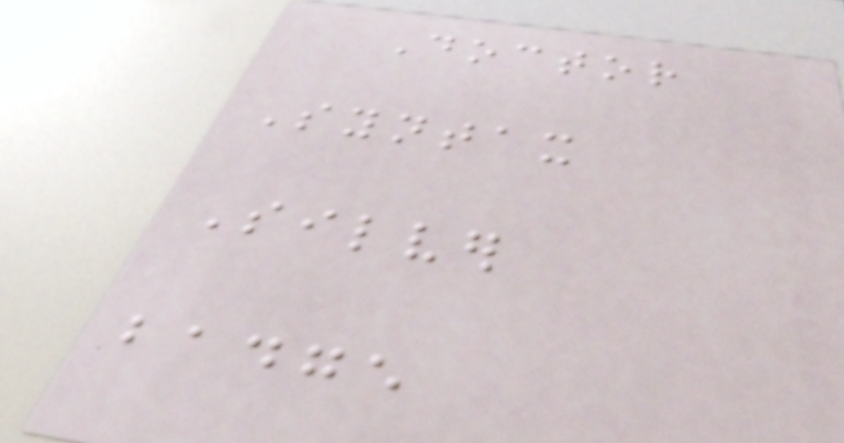Doctor
Syntax
Silver
badge
